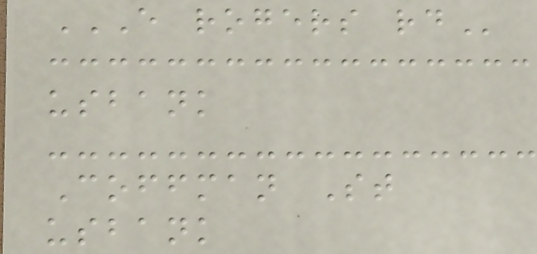E ROGERS RD
usbank
Coffman St
usbank
